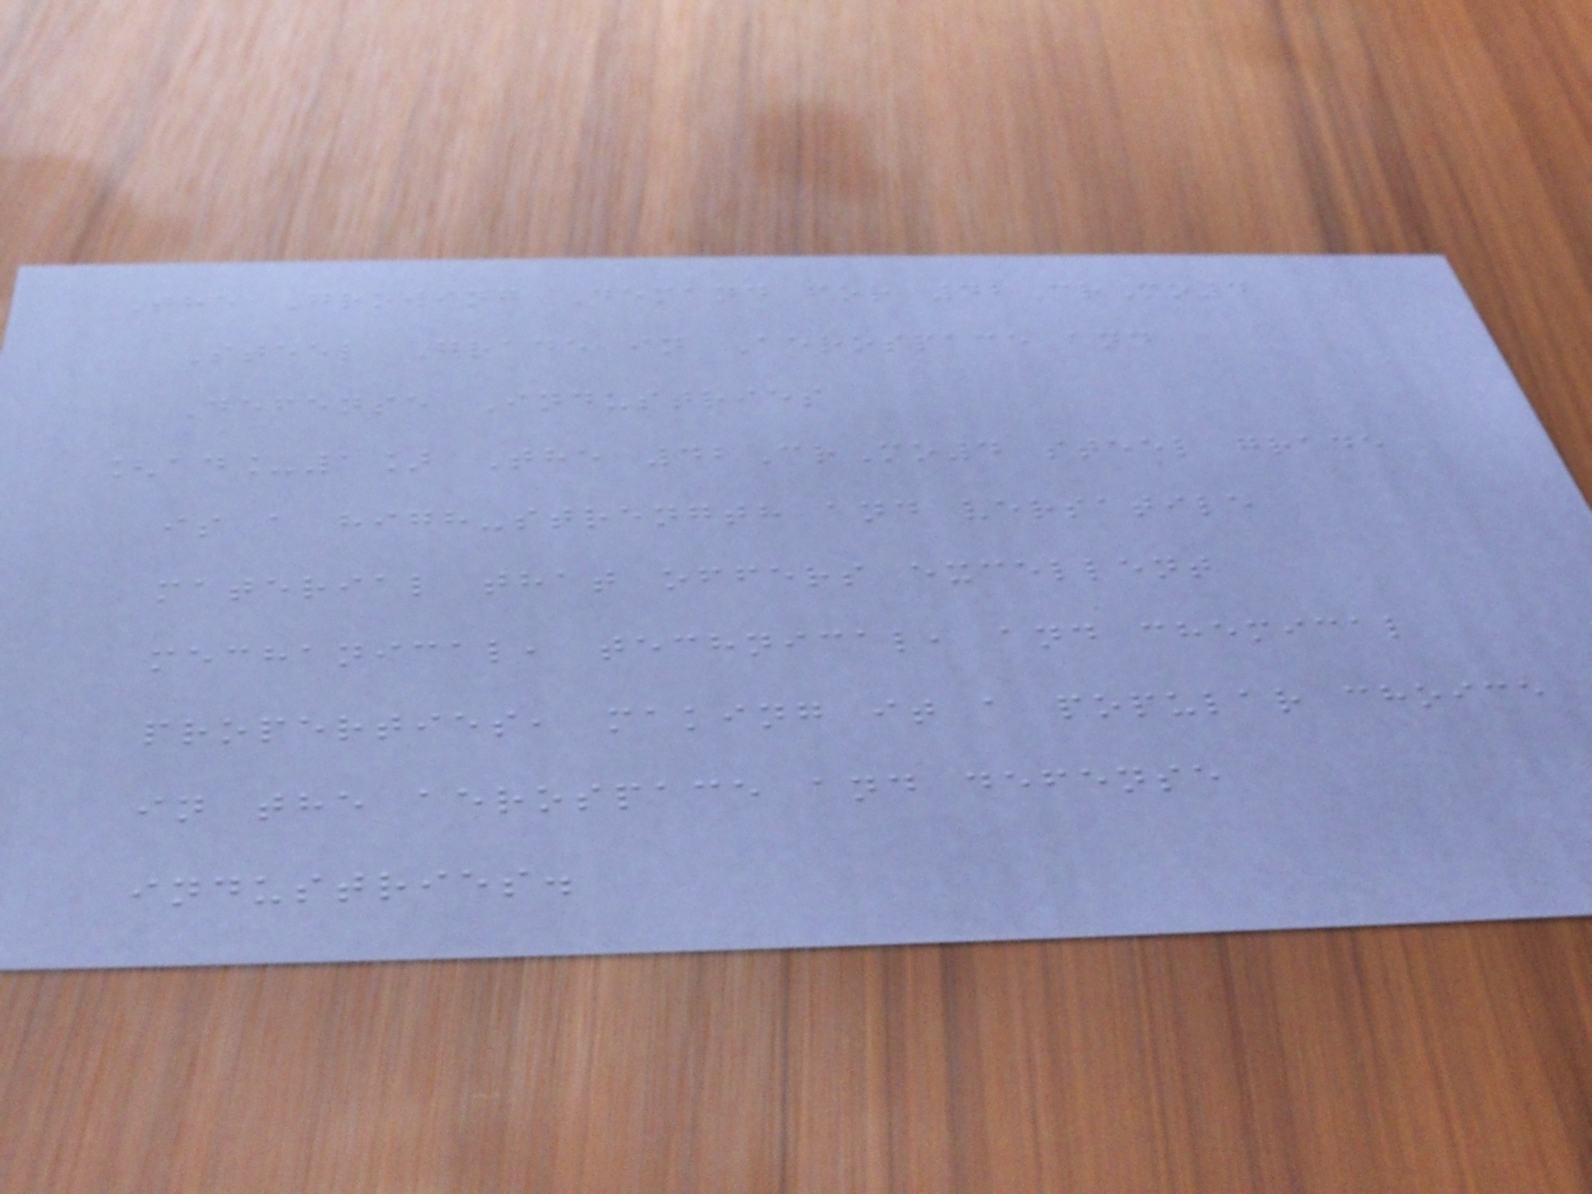The Growing Demand for 42CrMo4
Steel Grade in Aerospace and
Defense Industries
[ad_1] The 42CrMo4 steel grade
is a high-strength and versatile
material that offers excellent
mechanical, technical, and chemical
properties, making it a popular choice
in the aerospace and defense
industries.
